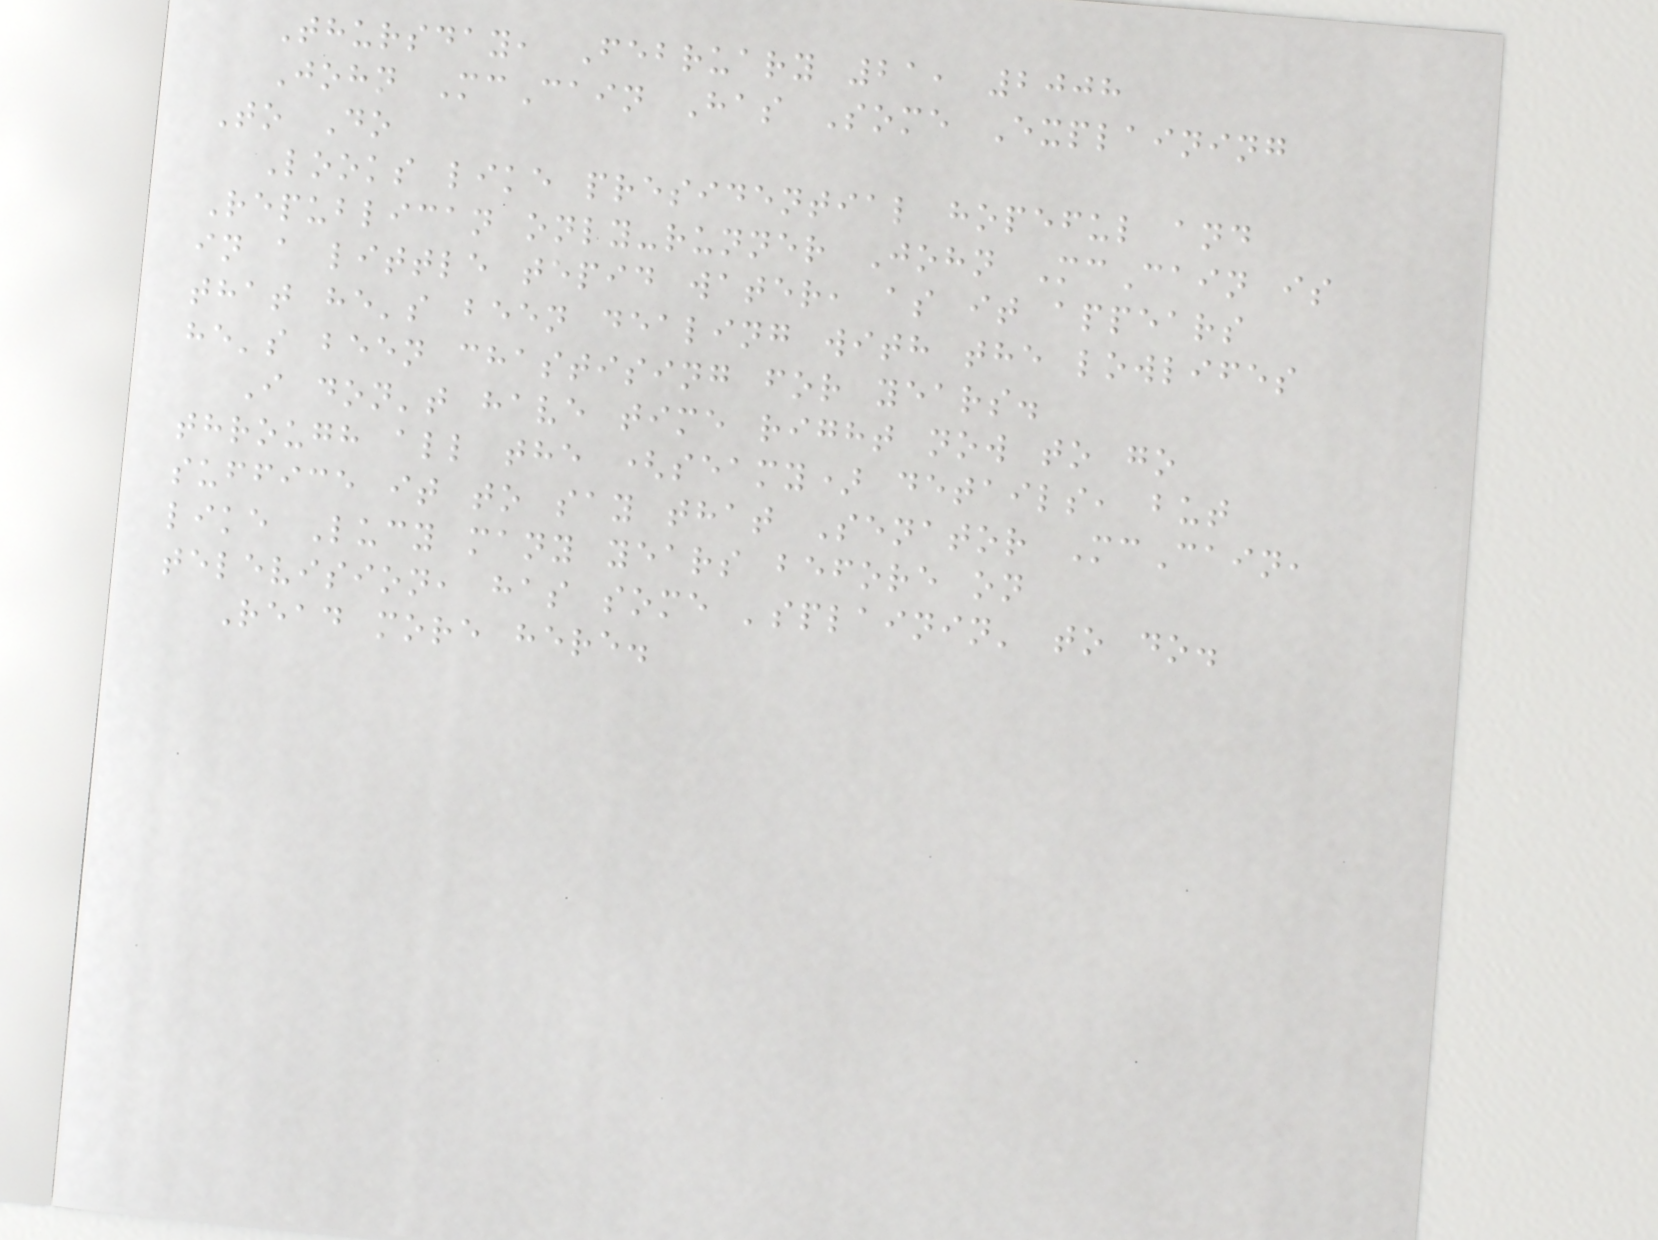Thursday, February 21, 2008
John McCain Has Some Explaining
To Do
Looks like presidential hopeful and
Republican only-runner John McCain is
in a little tepid water, as it appears
that he's been dealing with the lowlifes
he's been chastising for years.
I don't have time right now to go
through all the (seamy) details, but
suffice it to say that Senator McCain,
like Lucy many years before on
television, has some 'splainin' to do.
Read more here.
